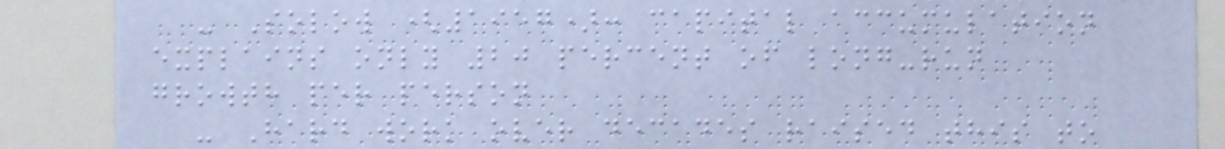- Solow (1957): capital accumulation
explains only 20 percent of long-run
growth per person
- Hard work over decades raised this to
